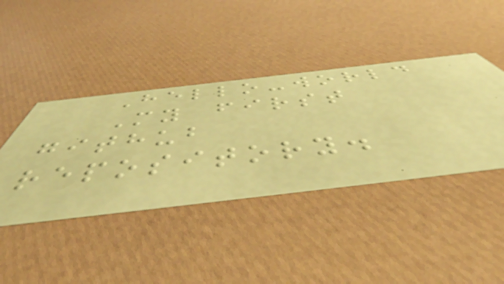Hello-world
My first
github
repository.
